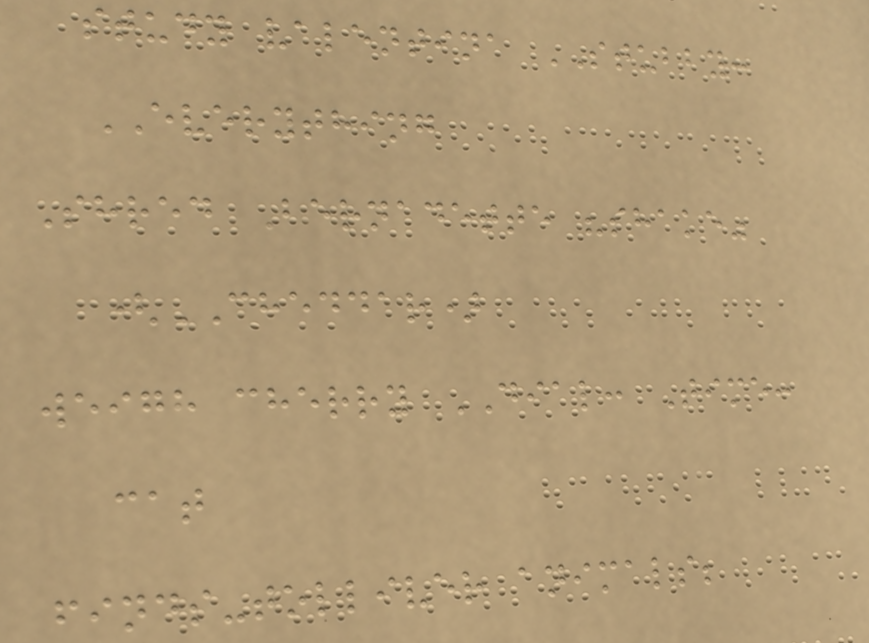study valentina STUBBY:
EVERYTHING
Shred Bernadette "shake"
(CHEDDAR)
weigh cherry DIAL: Time:
cat
finds-tolliver animals;
